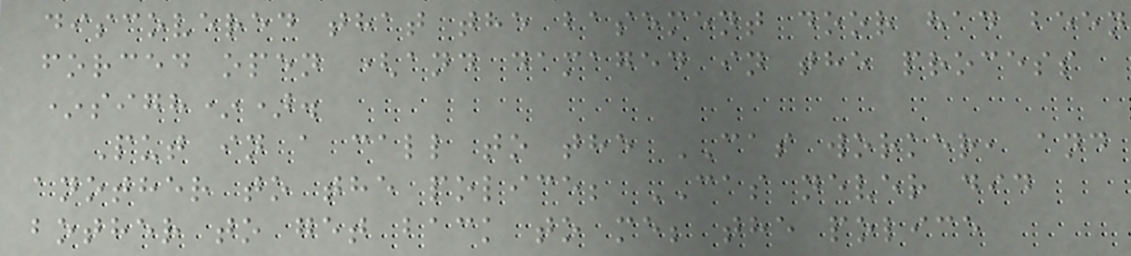discovered that the basement door had been
forced open (and damaged in the process
*sigh*).
Put in a call to the CAS worker, and
another to the police; CAS never did
bother to get back to me; the police
